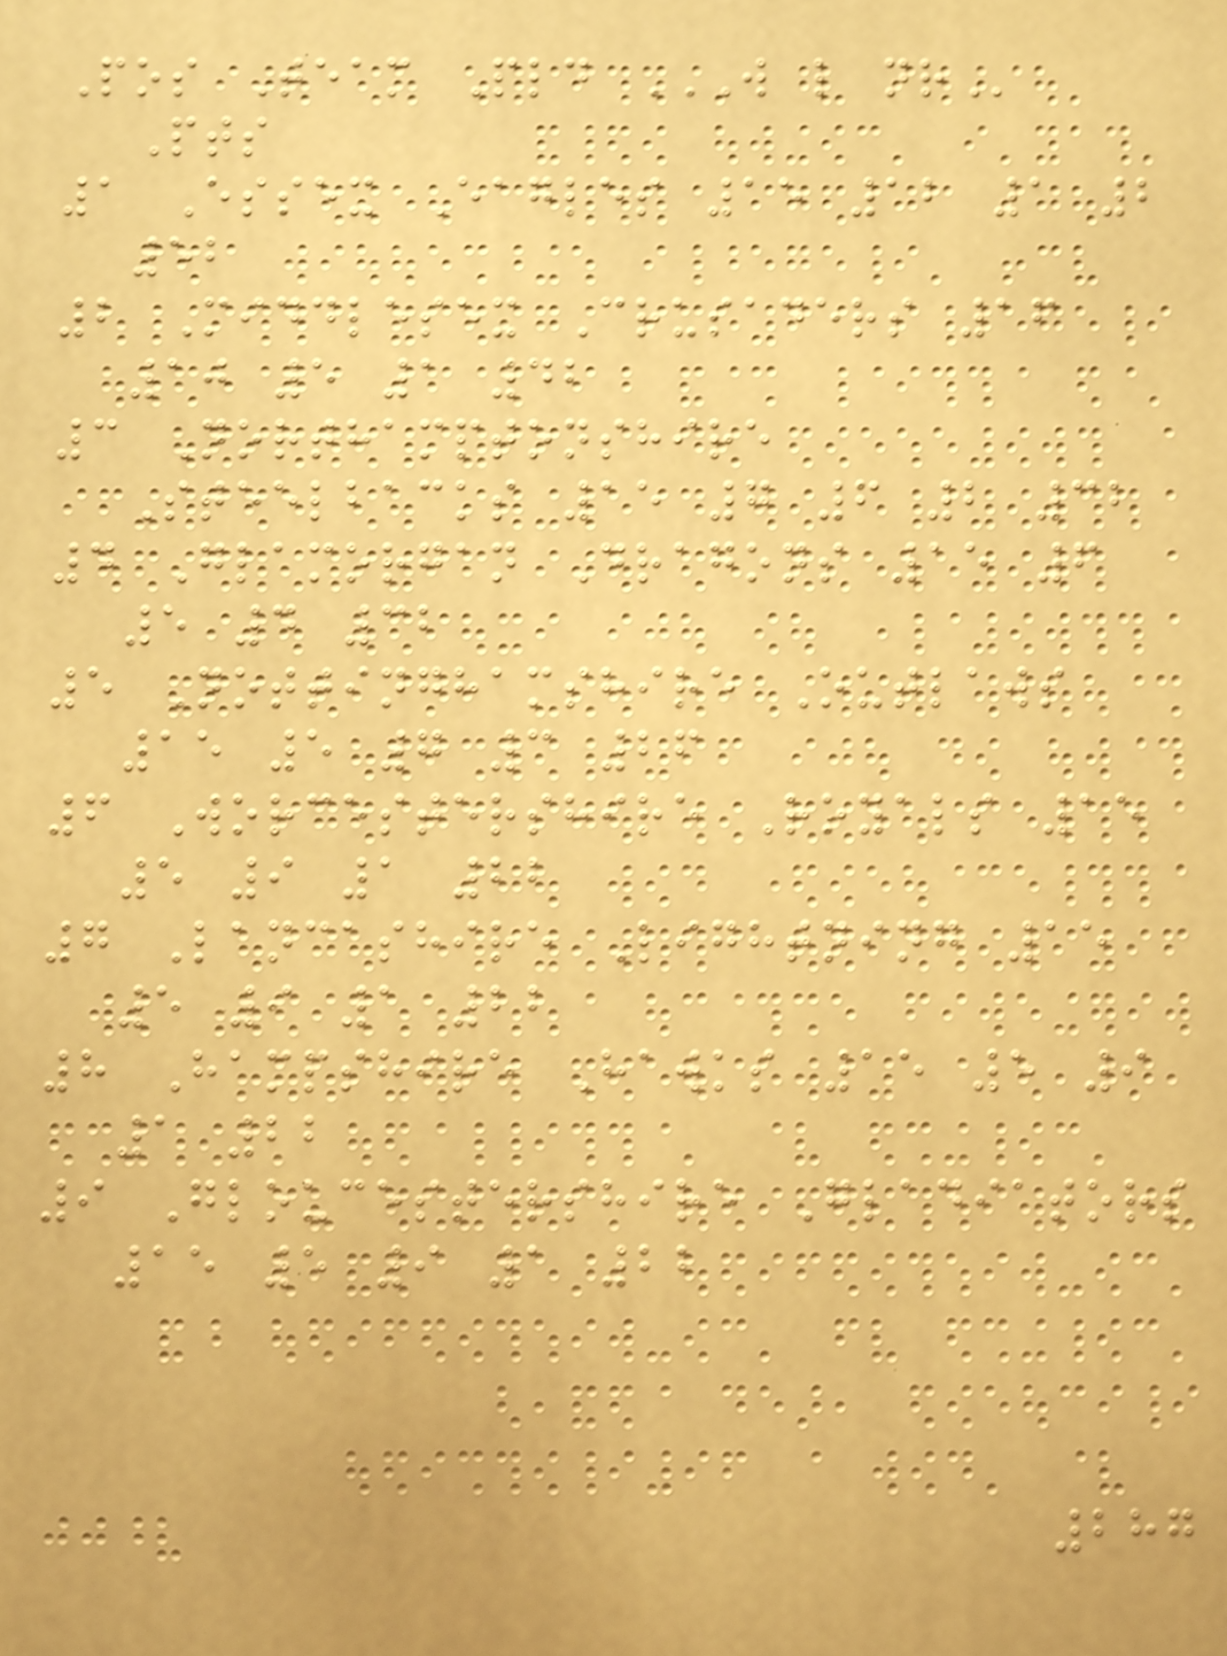Pos Team Pld W L NR
Pts
1 Essex Eagles 15 12 1 2
52
2 Middlesex Crusaders 16
10 5 1 42
3 Northamptonshire
Steelbacks 15 7 6 2 32
4 Glamorgan Dragons 15 6
5 4 32
5 Nottinghamshire Outlaws
15 5 7 3 26
6 Worcestershire Royals 15
5 9 1 22
7 Lancashire Lightning 15
5 9 1 22
8 Hampshire Hawks 15 5 9
1 22
9 Gloucestershire Gladiators
15 5 9 1 22
287
